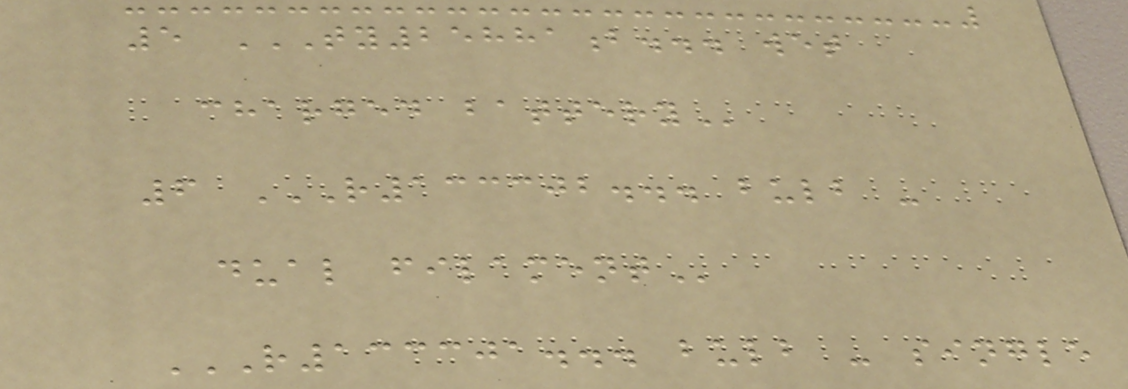5 TY25881B... WET
CHARGED BATTERY
6 R133302... BULB -
DUAL FILAMENT
R133301... BULB - SINGLE
